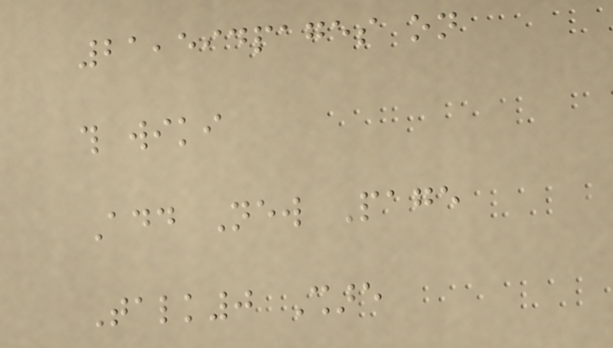21,594pages on
this wiki
Add New Page
Talk0 Share
